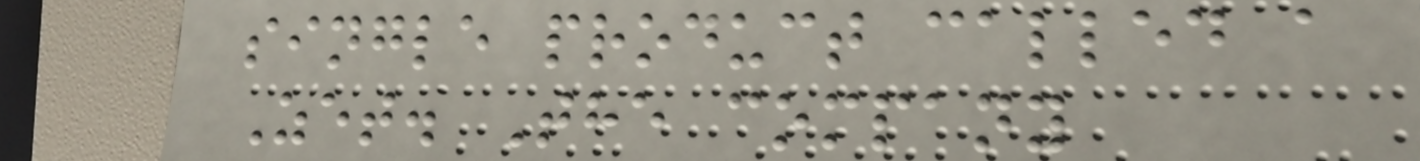single product called a
Zet. The company
